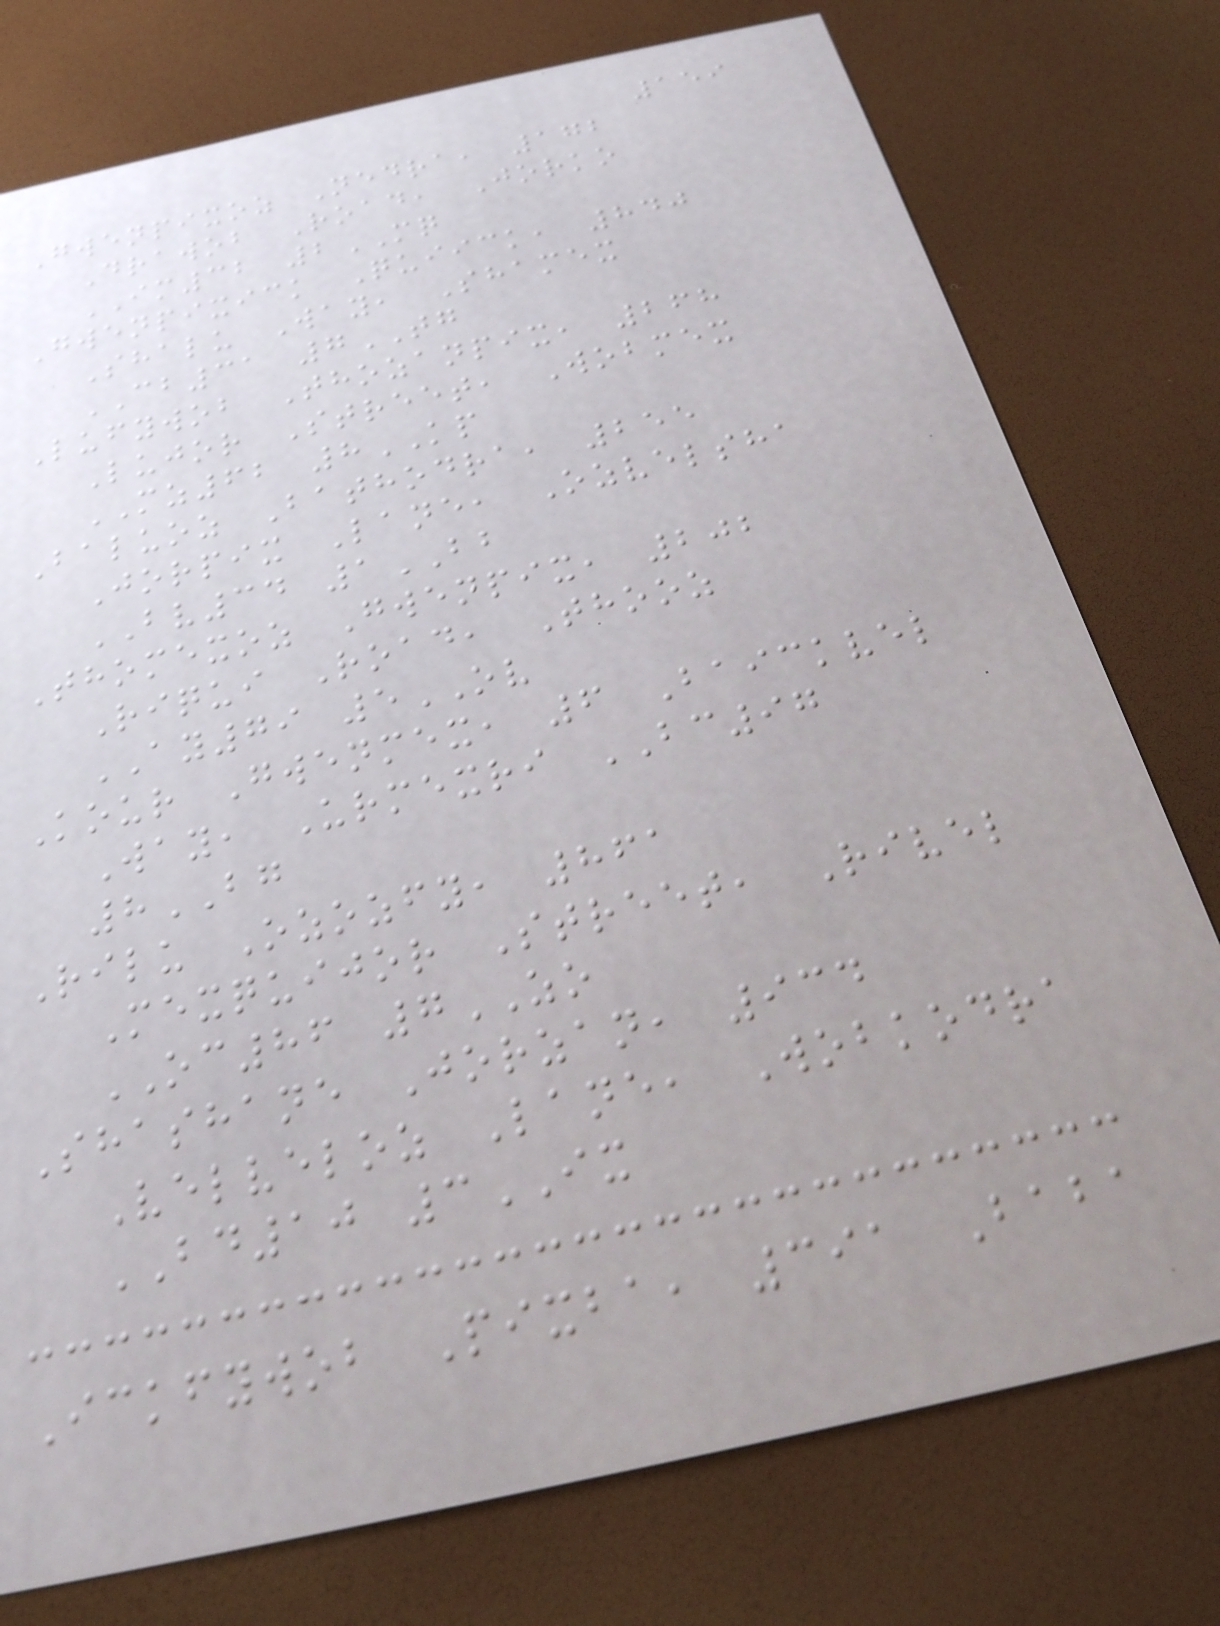159
Gwenpixoz Nedra, 172
Drawob Road, Jorko
IM32 2MQ
Gwenpixick Quiick, 840
Shalu Way, Shamex
CB31 7TG
Lufywob Thozanpix, 268
Lujor Street, Wobmex
MZ62 8KP
Baluoz Bathodra, 255
Jorpix Lane, Ozvelsha
BV34 1BB
Thomexoz Gwenpix, 202
Riqui Road, Thooz
AY79 5OV
Kour Gwenmex, 6 Baickvel
Way, Urmexri BC97
8BG
Rilu Ozozfy, 861
Mexquijor Street, Rivel
OC86 7ZO
Shashane Jorzan, 934
Velveloz Lane, Wobkodra
BD10 3IX
Ickfywob Pixba, 391 Baba
